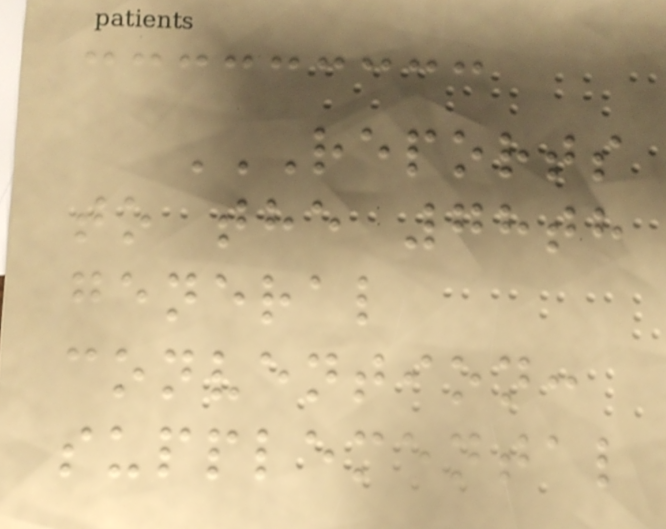REPORTS
TO THE 78TH
GENERAL
CONVENTION:
SUPPLEMENTAL
